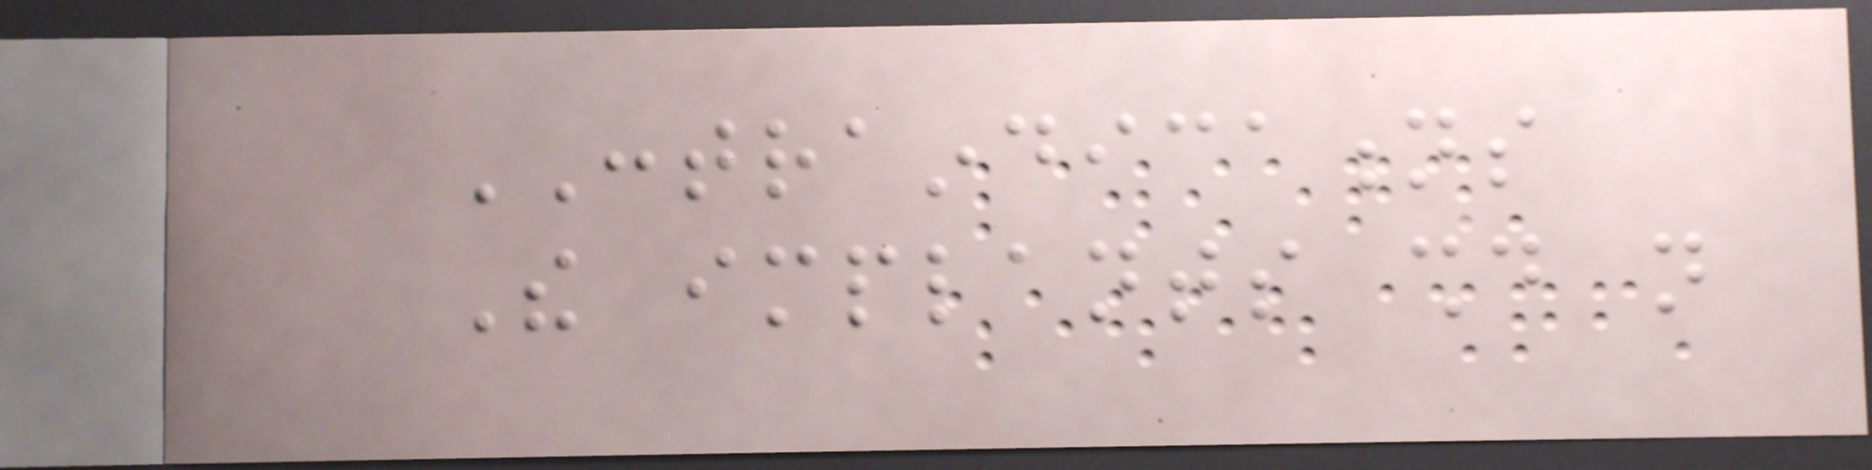CONTRAINDICATIONS
The implants should not
